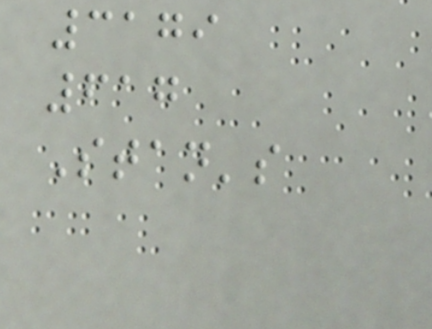3179
617
Stan's
